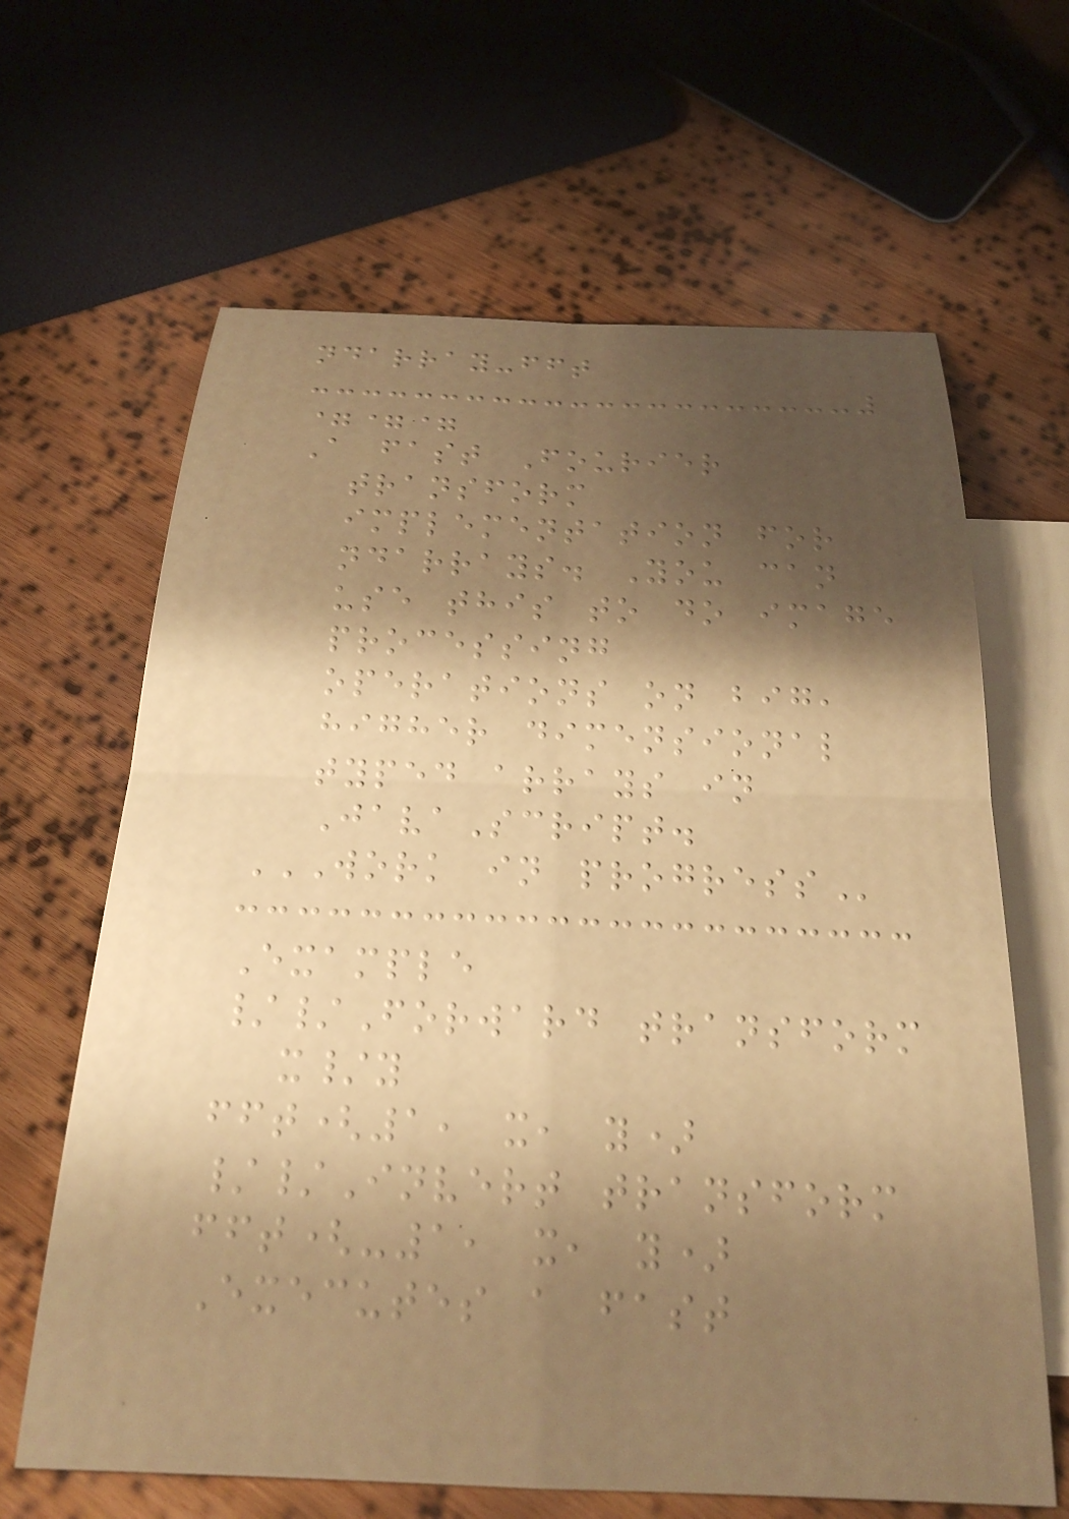ndarray-fft
===
A fast Fourier
transform
implementation for
ndarrays. You can
use this to do image
processing
operations on big,
higher dimensional
typed arrays in
JavaScript.
WORK IN PROGRESS
Example
//Forward transform
x/y
fft(1, x, y)
//Invert transform
fft(-1, x, y)
Executes a fast
